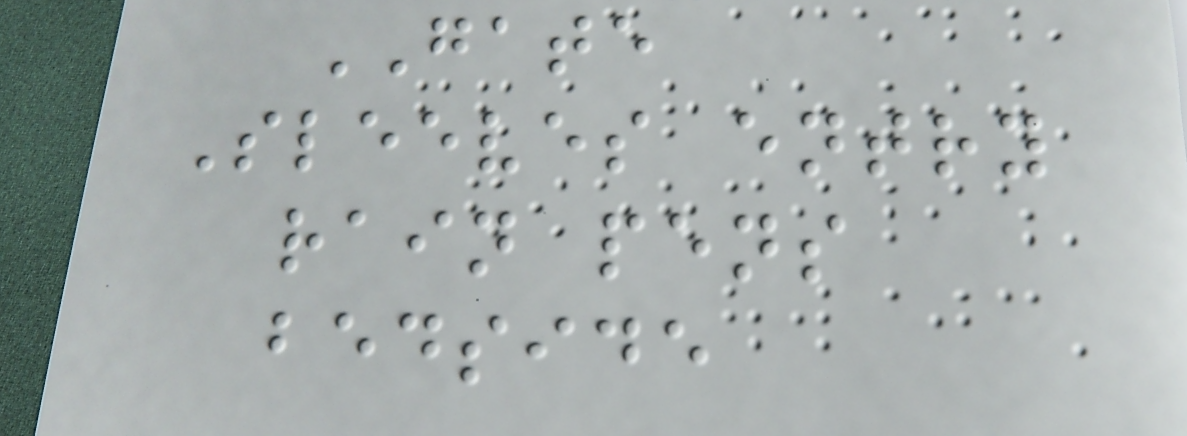GATE
Sleeves entry
rain pens
bedside
